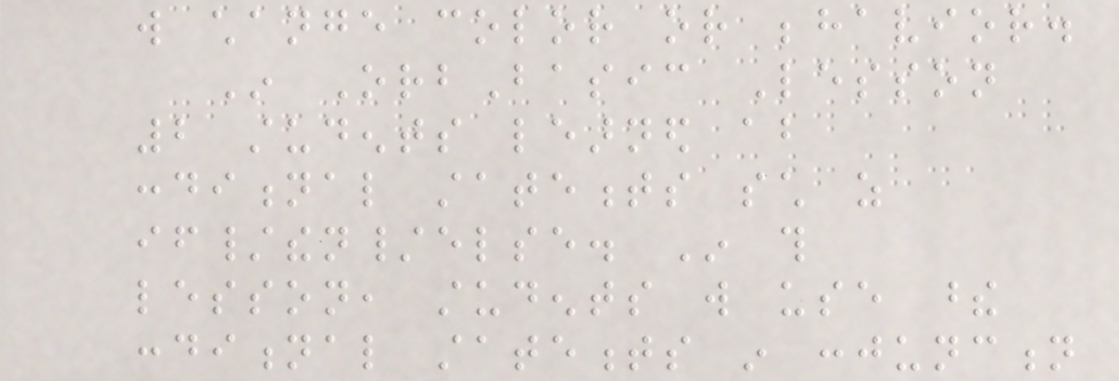will change color or behavior.
In OrbBasic Lesson
2 students learned about
conditional statements such as
if/then/else. In this
lesson, students will use these
conditional statements in conjunction
